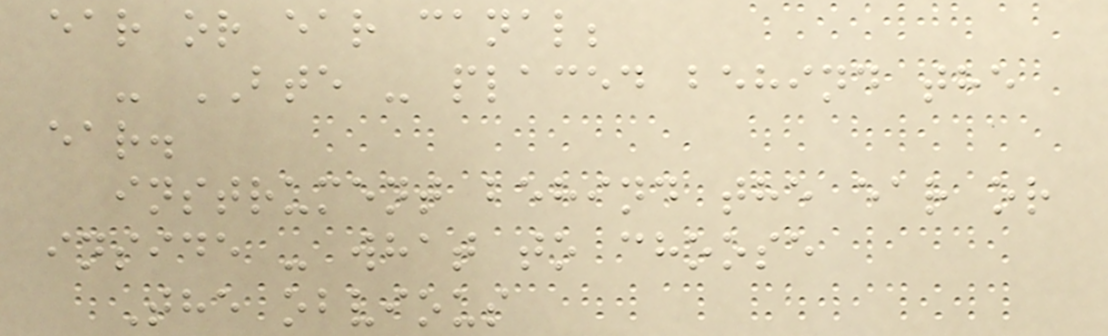ear or ear canal;
- BTE - placed behind the
ear.
instrument behind the ear or
inside - what to choose
The obvious
